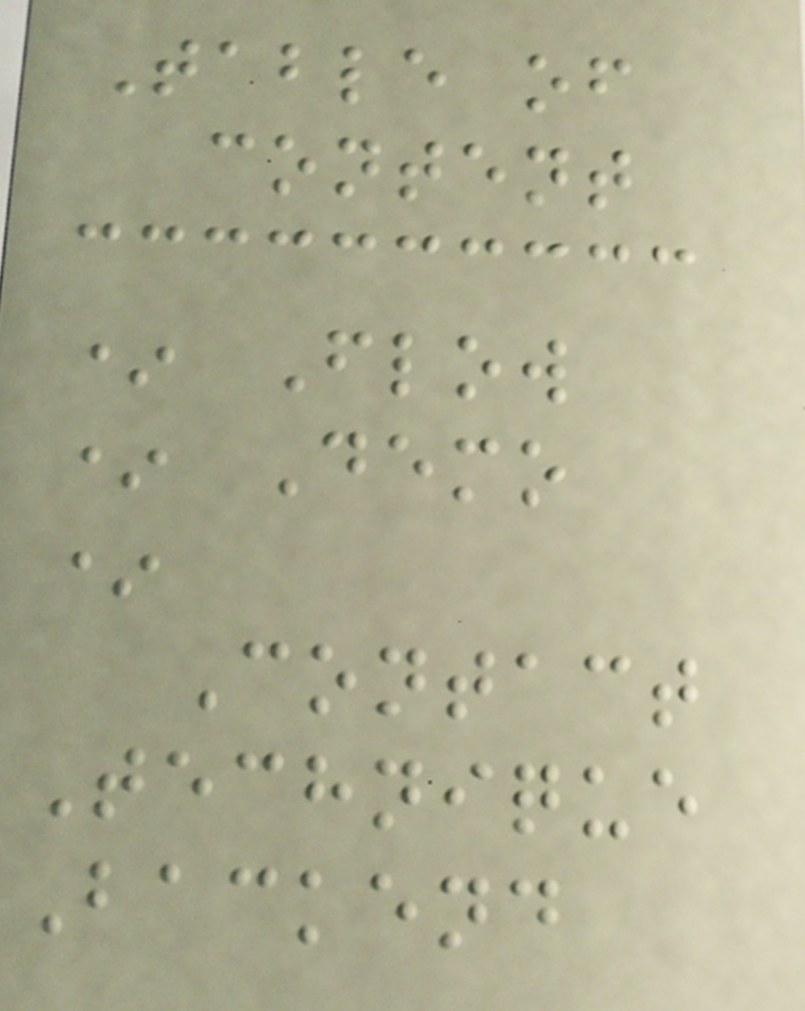Table of
content
* Flow
* Demo
*
Contact
Technique
Backend
